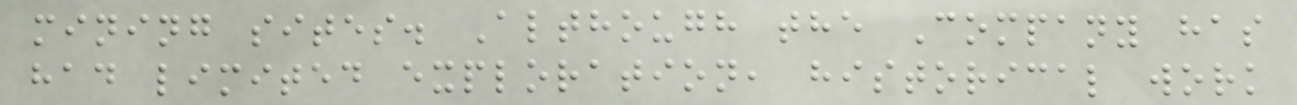mining sites. Although the Company has
had limited exploration, historical work
